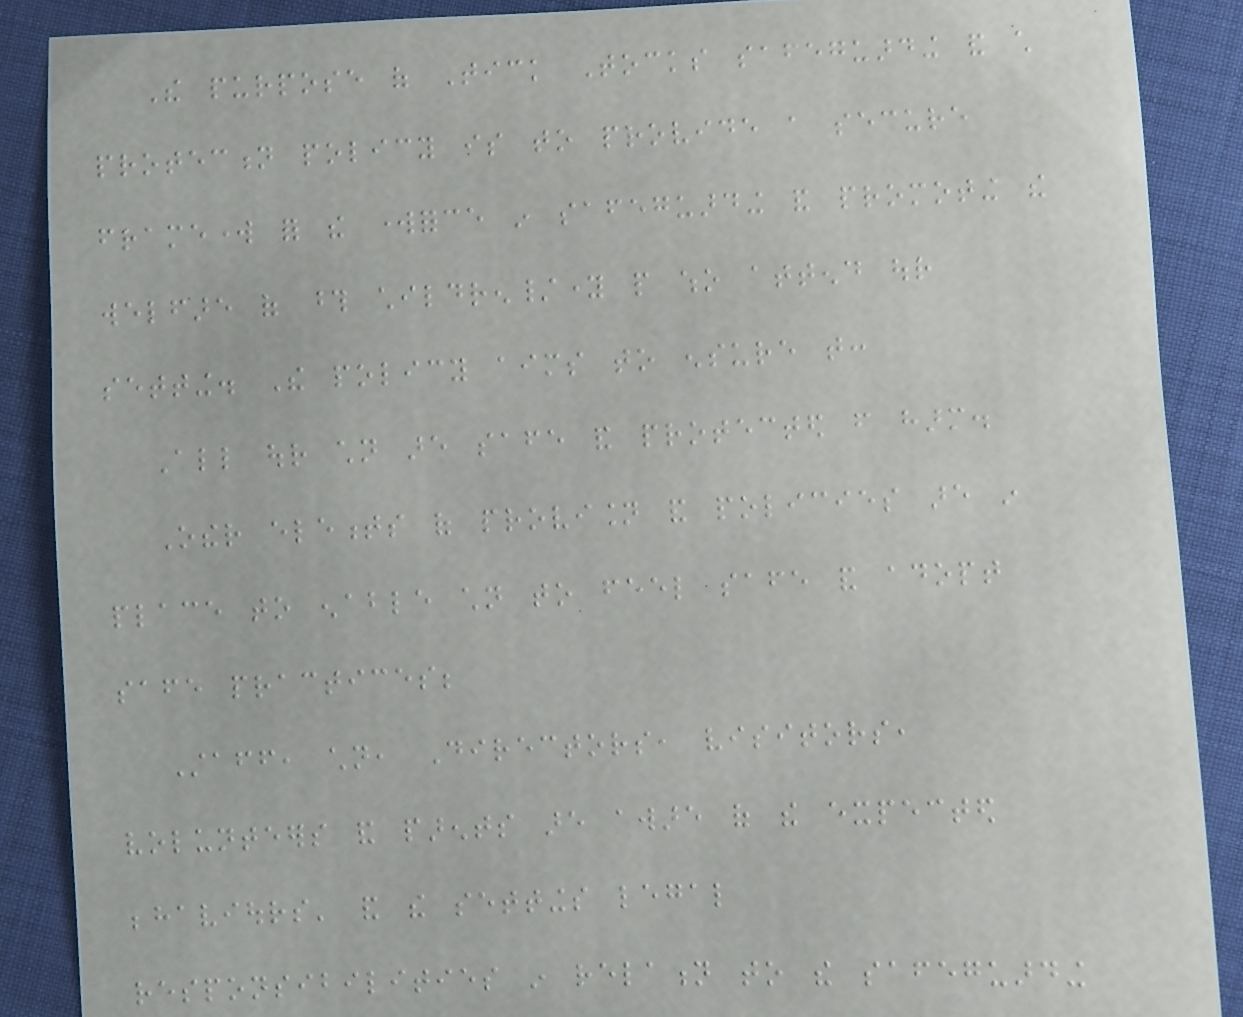The purpose of Tick Tocks safeguarding and child
protection policy is to provide a secure
framework for the workforce in safeguarding and promoting the
welfare of those children/young people who attend our
setting. The policy aims to ensure that:
All our children are safe and protected from harm.
Other elements of provision and policies are in
place to enable children to feel safe and adopt
safe practices;
Staff, children, Directors, visitors,
volunteers and parents are aware of the expected
behaviours' and the settings legal
responsibilities in relation to the safeguarding
